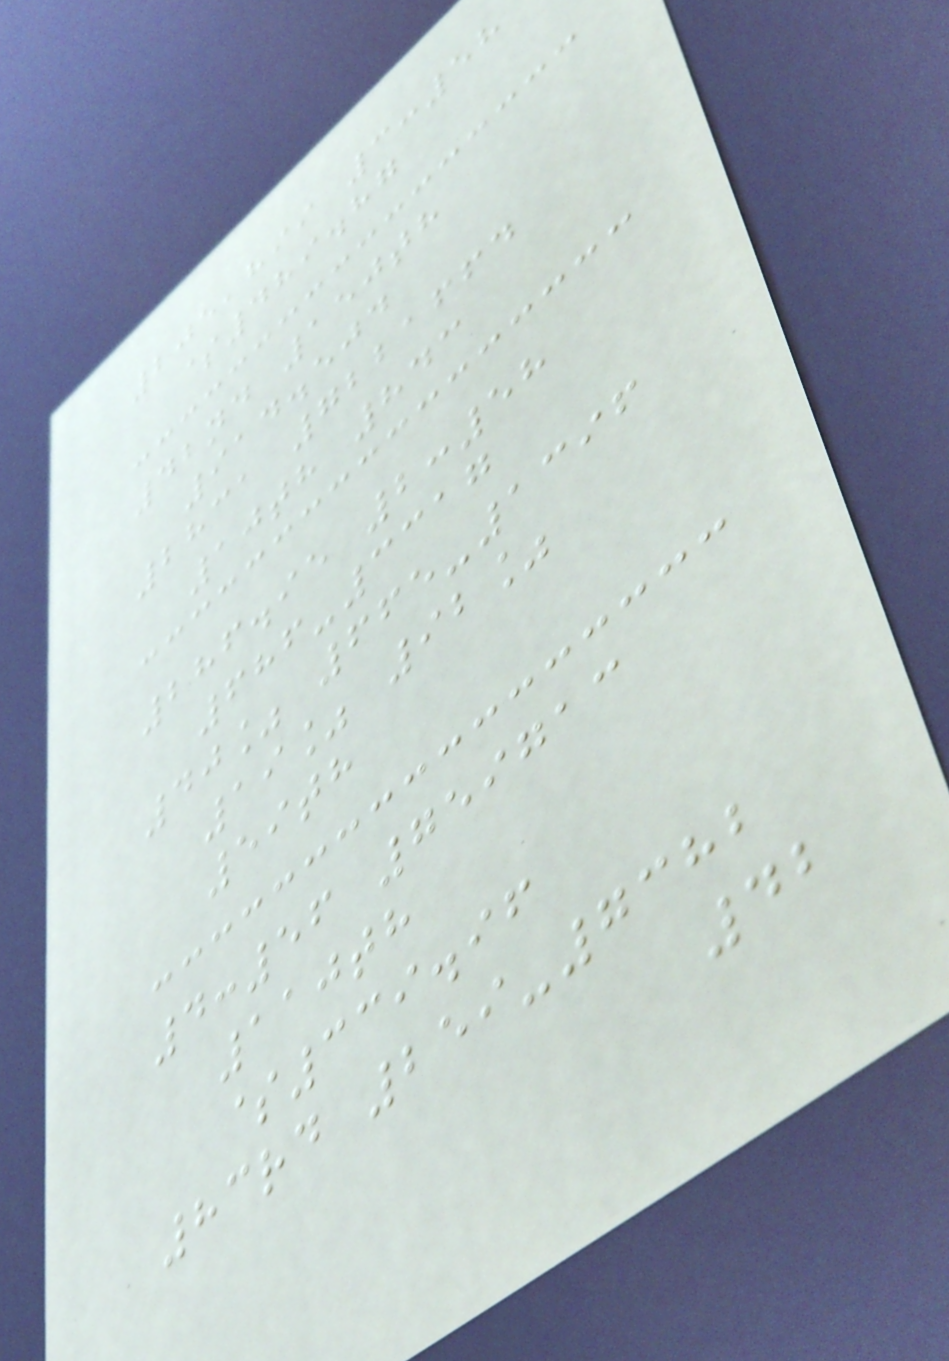205,899 3:58
$489.87
42nd 150th
914.504
2831 7221664
10th 843
286.95 2:58
686-3317
40% 665-1396
19% 92%
59th
4:56 759713
110th
$339.96
83rd 259-7382
42
